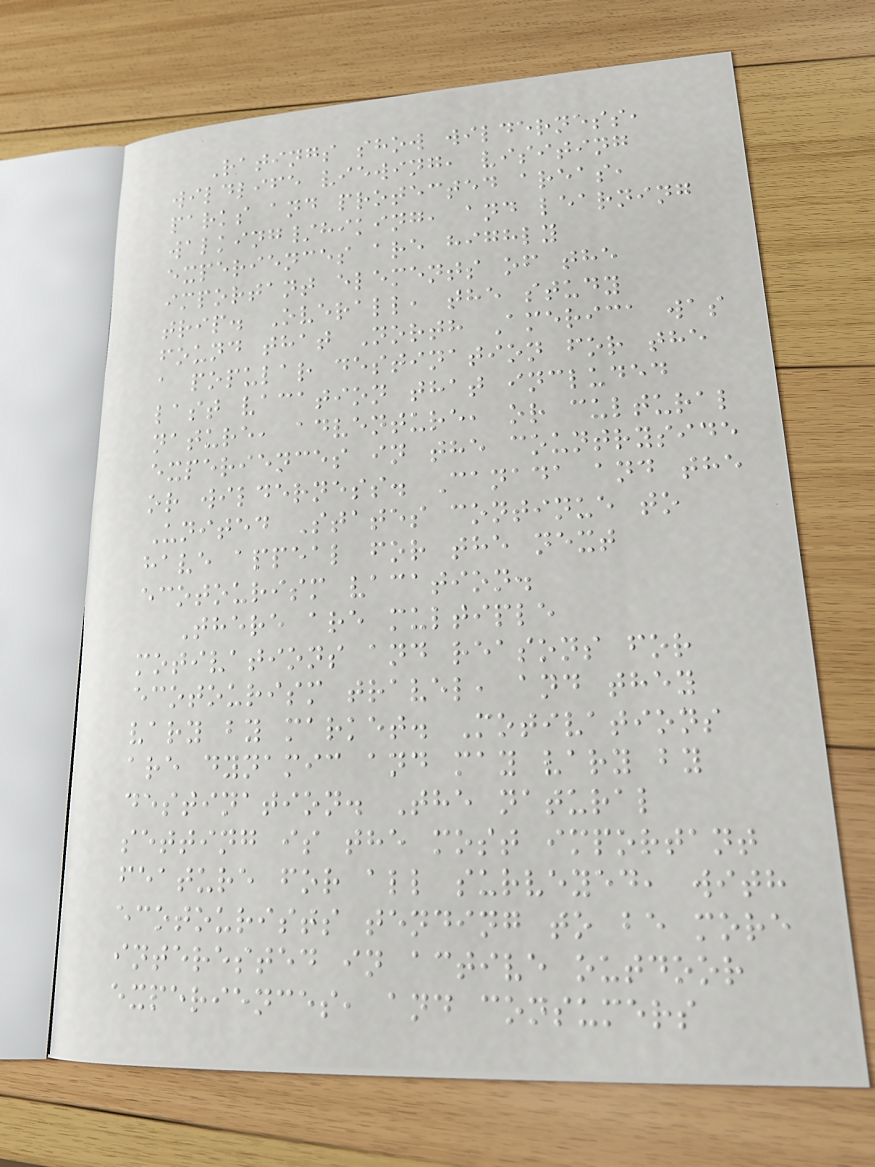Ratings show wilderness,
wildlife viewing, visiting
parks and protected areas,
walking/hiking, and learning
experiences are highly
important elements of the
trip. Overall, the study
found that North America was
a popular destination for the
last vacation that included
nature, adventure, or cultural
experiences in the countryside
or wilderness. Canada and the
United States continue to
have appeal for the next
ecotourism vacation.
There are multiple
motivations and reasons for
ecotourism travel, and they
vary by market. Motivations
are dynamic and may vary by
destination. The natural
setting is the most important
feature for all surveyed, with
ecotourists tending to be more
interested in active outdoor
experiences, and consumers
